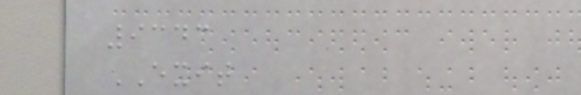9343
EXIT
